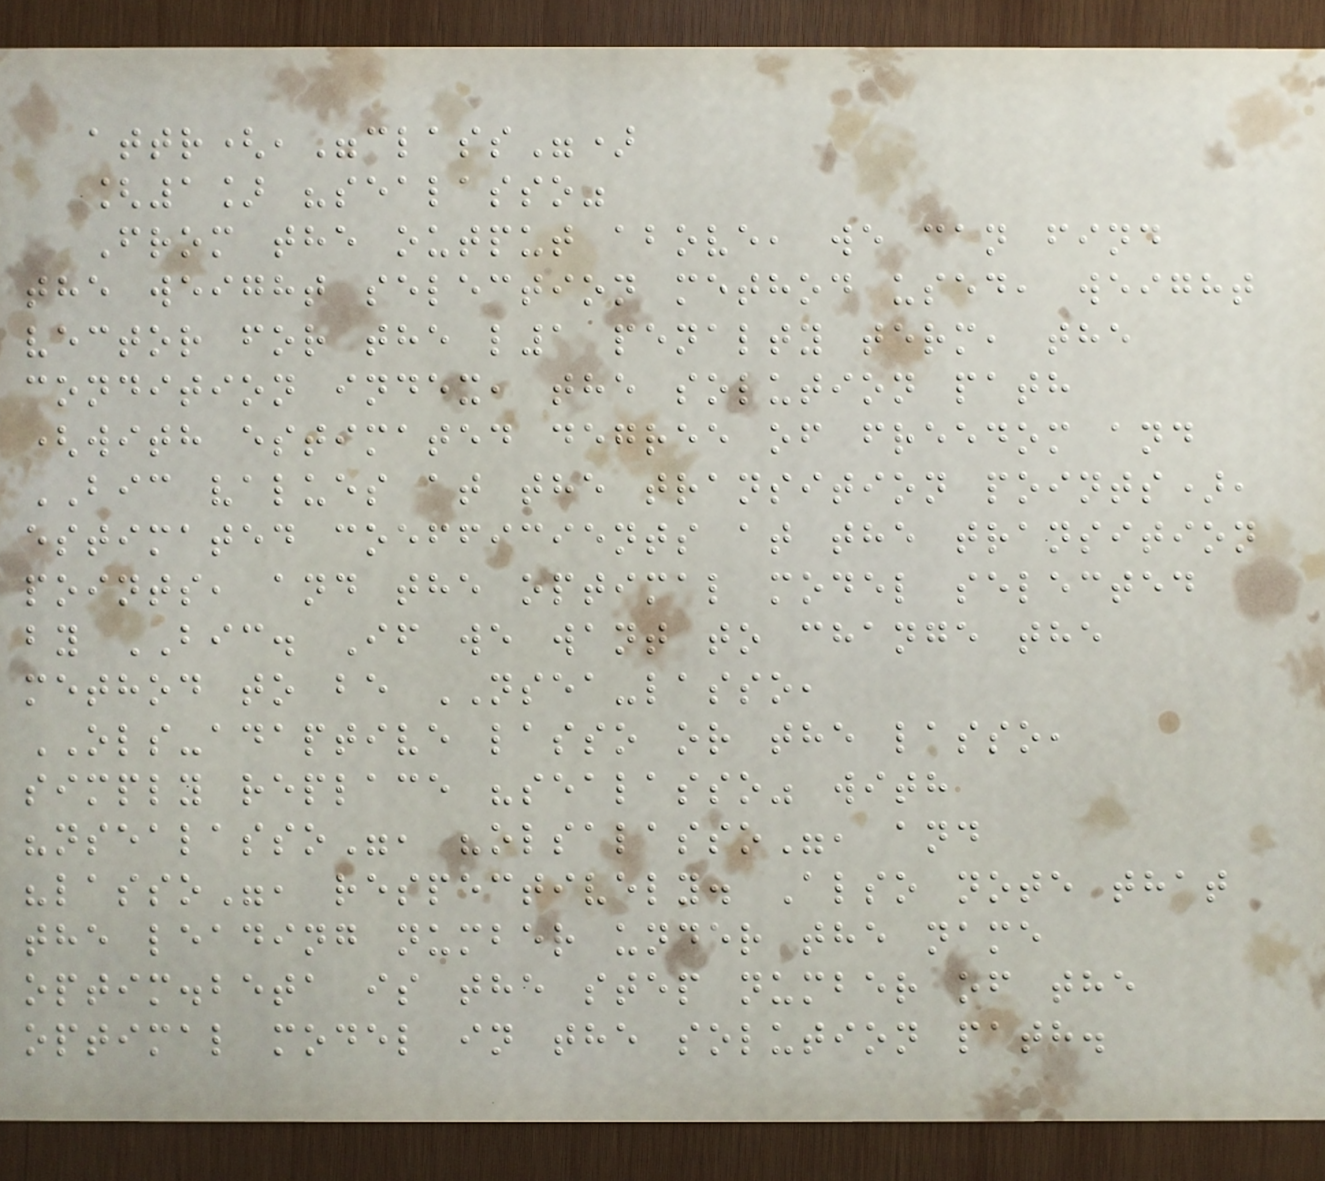attr(,"class")
[1] "sealasso"
From the output above, we can find
the weight selection method used, weight
vector for the l1 penalty term, the
condition index, the solution path
(with estimated degree of freedom and
BIC values at the transition points),
estimated coefficients at the transition
points, and the optimal model selected
by BIC. If we want to change the
method to be NSEA-lasso,
OLS-adaptive lasso or the lasso,
simply replace "sealasso" with
"nsealasso", "olsalasso", and
"lasso", respectively. Also note that
the leading number under the name
optim.beta is the step number of the
optimal model in the solution path.
